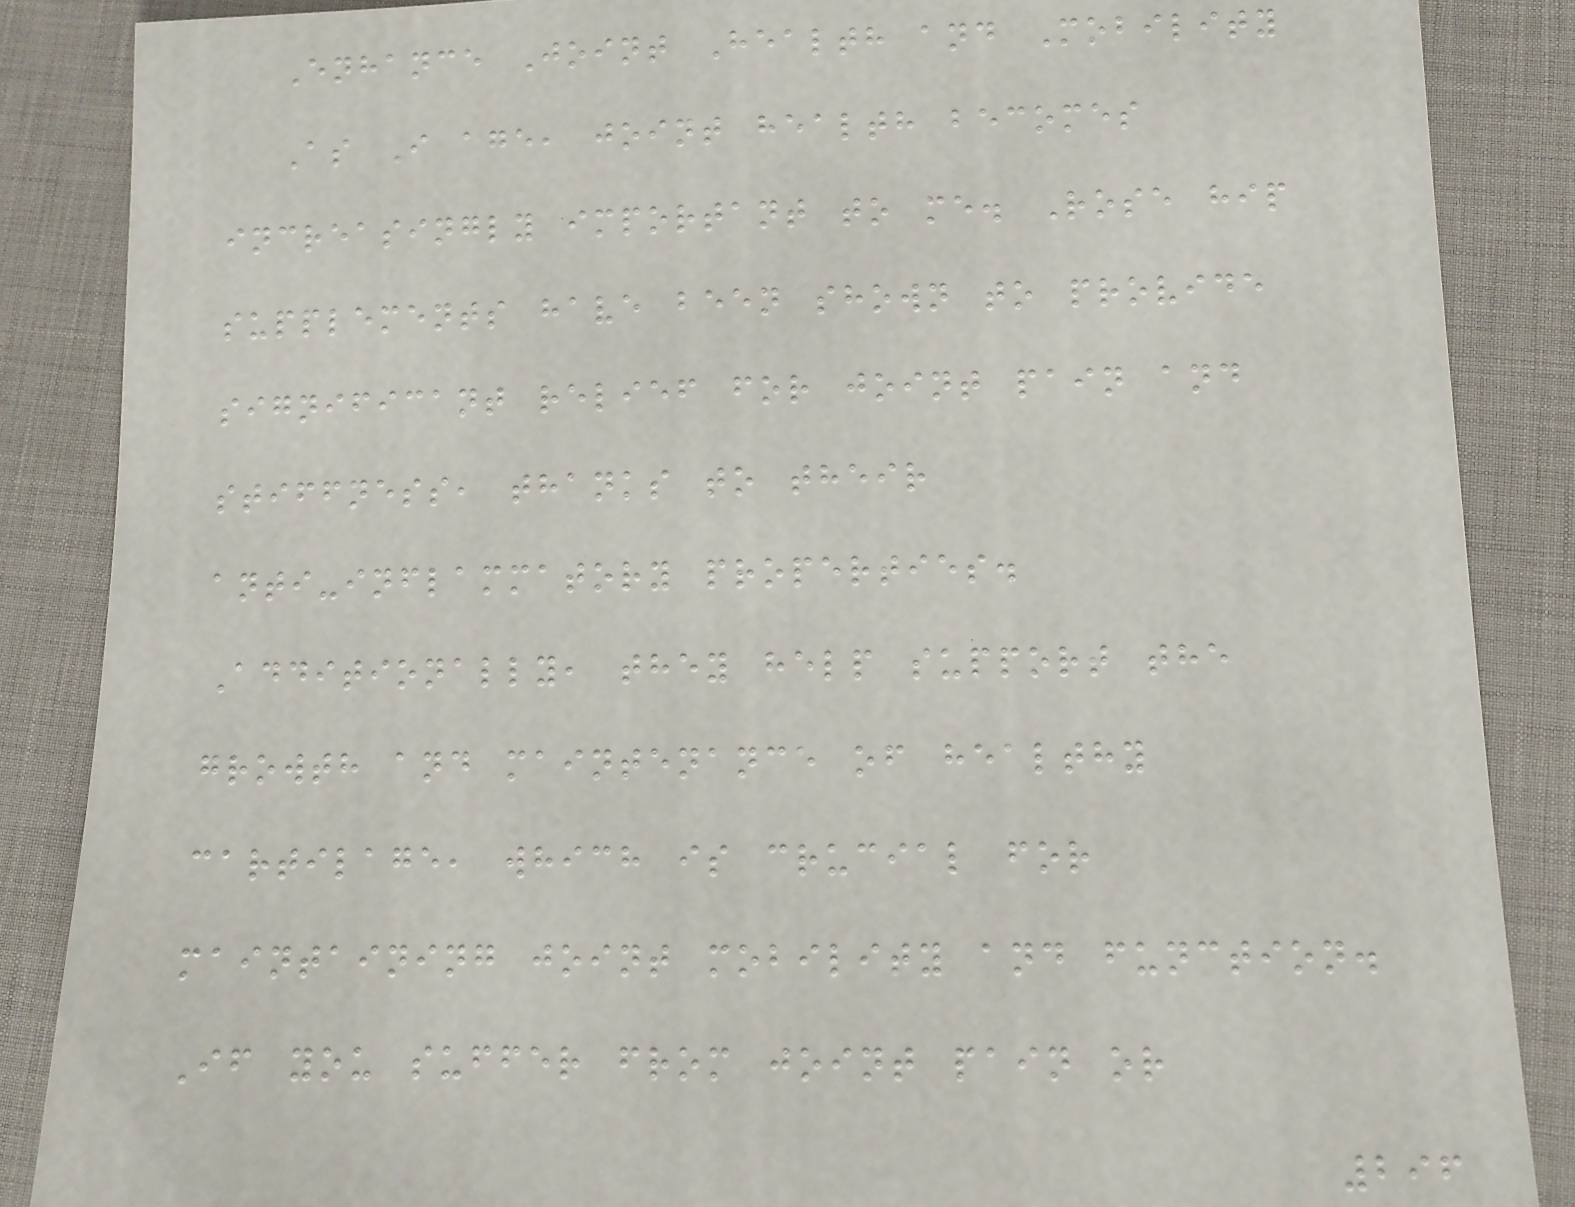Enhance Joint Health and Mobility
As I age, joint health becomes
increasingly important to me. Rose hip
supplements have been shown to provide
significant relief for joint pain and
stiffness, thanks to their
anti-inflammatory properties.
Additionally, they help support the
growth and maintenance of healthy
cartilage, which is crucial for
maintaining joint mobility and function.
If you suffer from joint pain or
296
